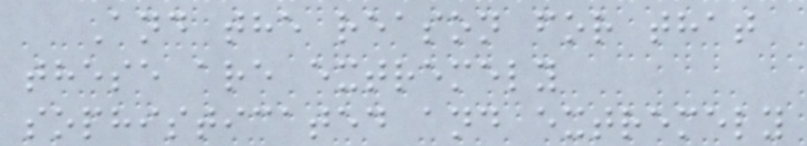And the reason for that
these are extremely
sophisticated and extremely
